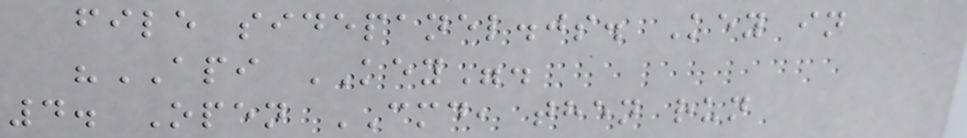file sidepanel.js. Key in
"API KEY".
4. Open CMD, then run
